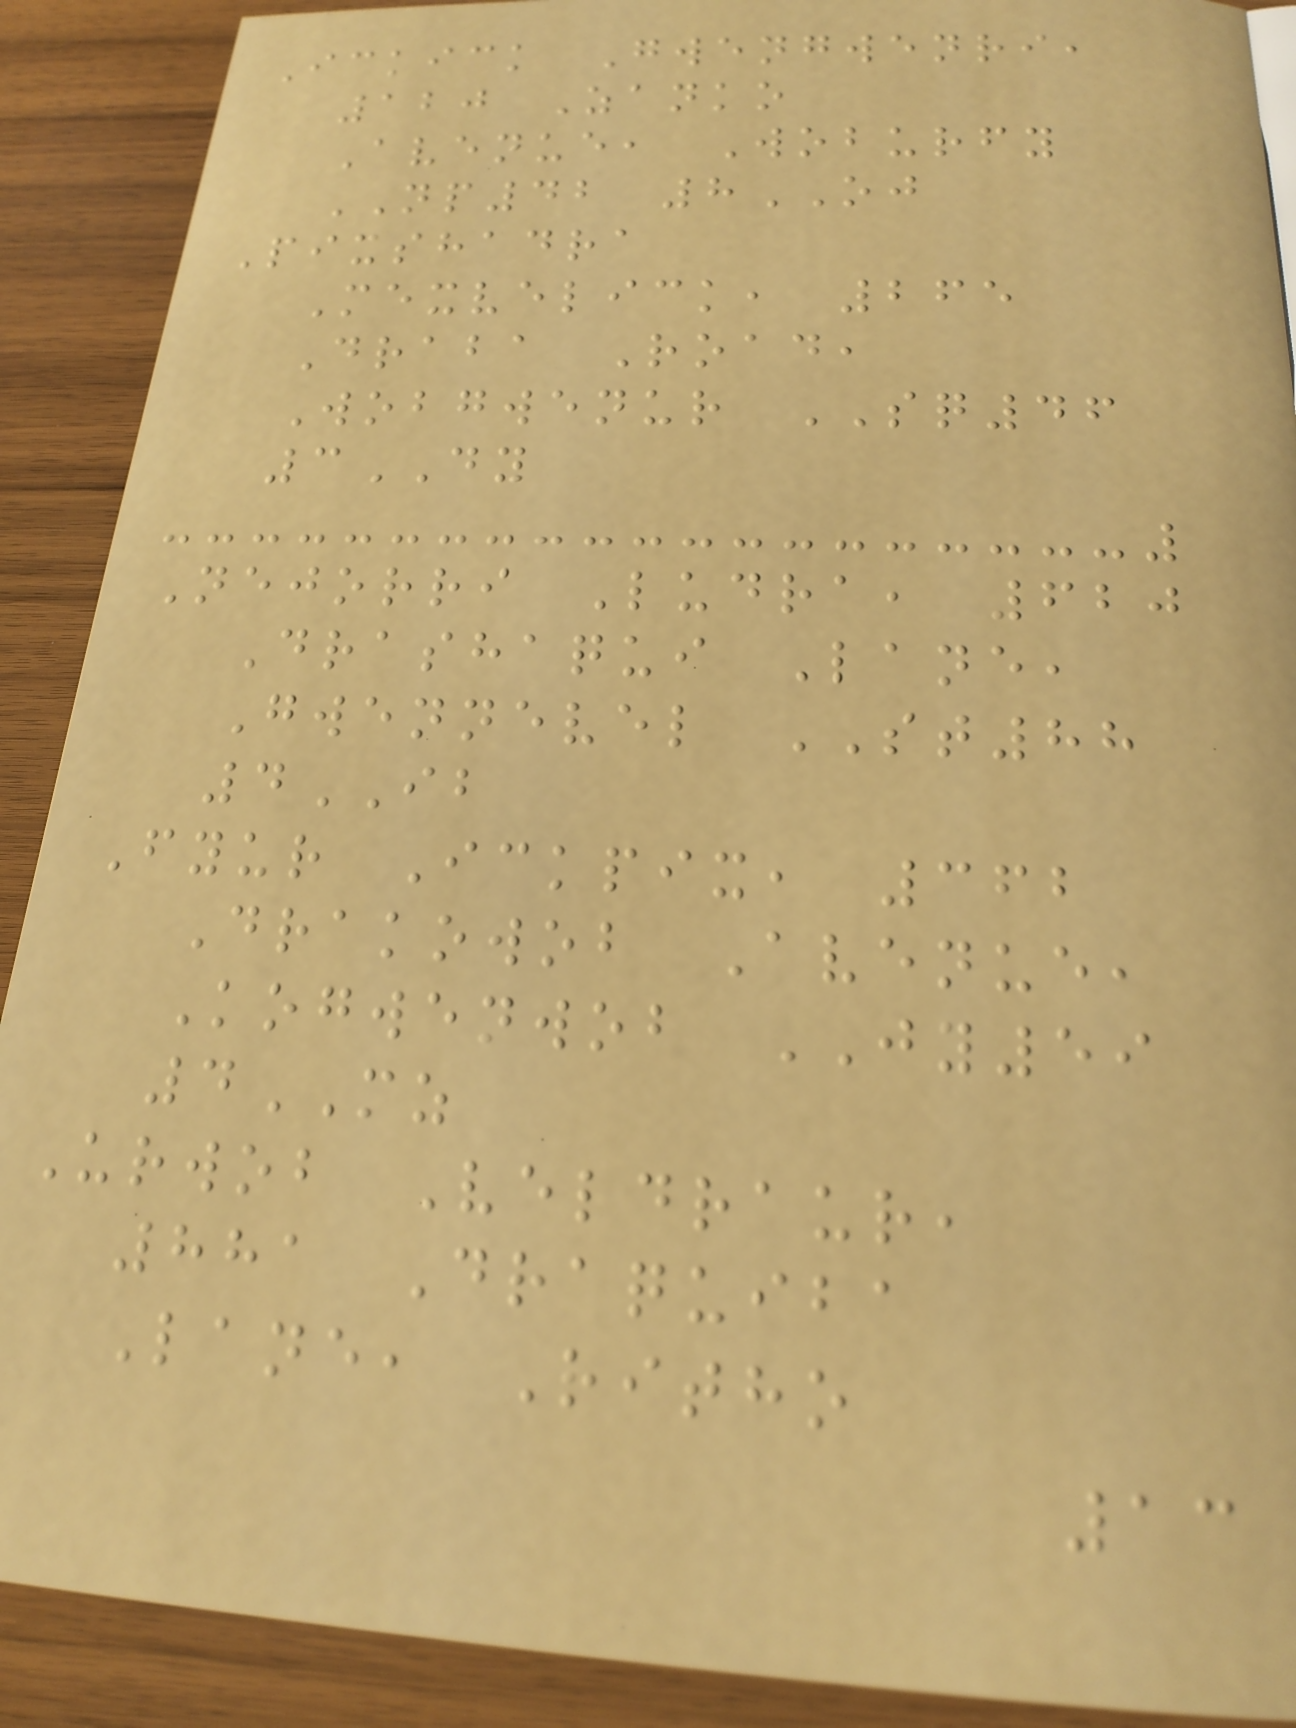Ickick Gwengwenri,
120 Zanko
Avenue, Woburfy
NP42 8OJ
Pixshadra
Mexvelick, 265
Draba Road,
Wobgwenur SQ46
3DY
Nejorri Ludra, 620
Drashaqui Lane,
Gwennevel ST88
4IB
Fyur Ickpix, 362
Drakowob Avenue,
Kogwenwob JY59
4MZ
Urwob Veldraur,
881 Draquiba
Lane, Ritho
13
